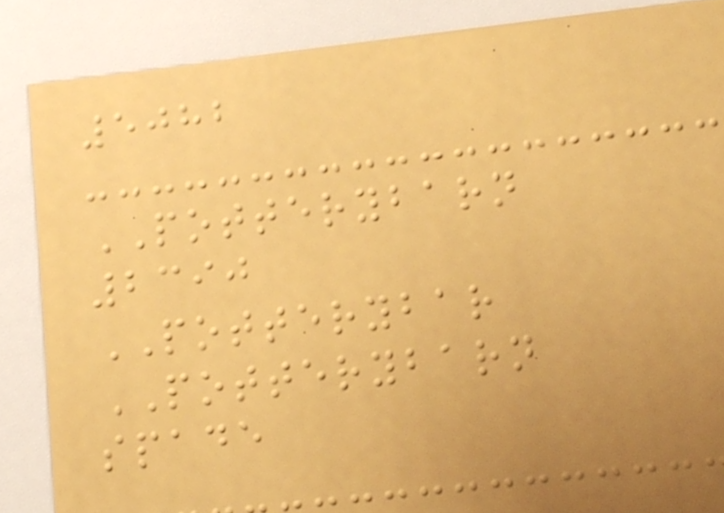5082
POTTERYBARN
2390
POTTERYBAR
POTTERYBARN
spade
